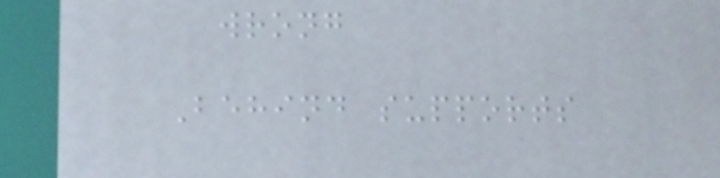wrong
Behind supports
